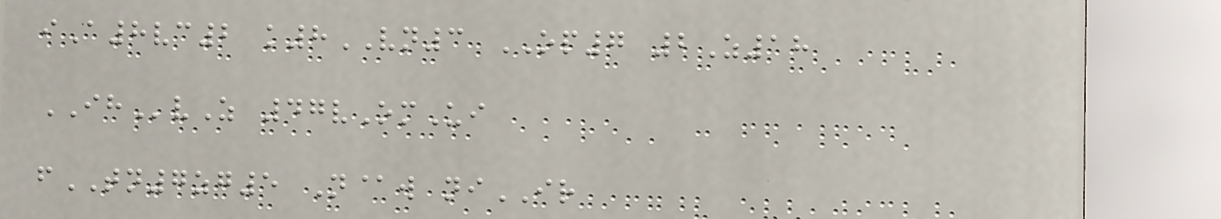iA8vc2 k8VN3 OP7 2Z18
IHvZ 47vOmUi
fTN7zg5 N@w niIR
